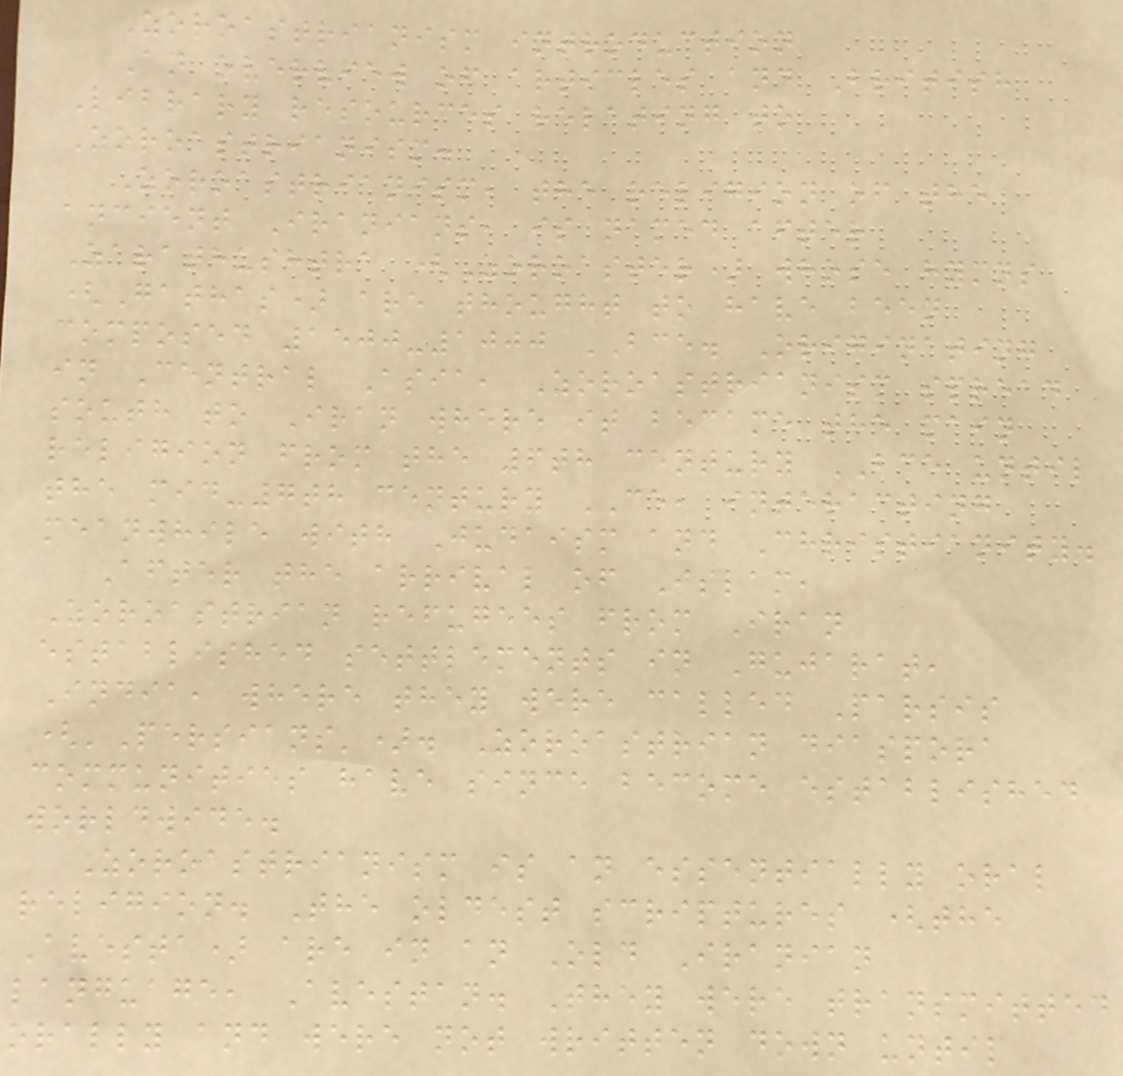Zoroastrianism introduction
An overview of articles and British
Library resources relating to
Zoroastrianism.
Zoroastrianism, the religion of the
ancient Iranians, is named after
Zarathushtra (Zoroaster) whose hymns
(Gathas) are thought to have been
composed 1500-1000 BCE. Originating
in Central Asia, Zoroastrianism spread
south to Iran where it became the main
religion from the 6th century BCE until
the mid-7th century CE, interacting
meanwhile with Judaism and Christianity.
After the arrival of Islam,
Zoroastrian refugees from Iran
established settlements in Gujarat,
India, where they were called Parsis
('Persians'). Zoroastrian diaspora
communities have since become established
worldwide.
Zoroastrianism is an essentially oral
religion. The oldest scriptures (the
Avesta) are in an Old Iranian
language, Avestan. They were transmitted
orally and were not written down until
